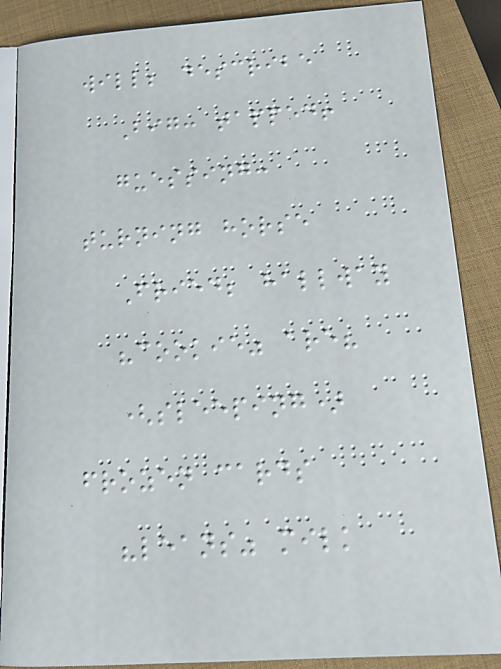will; describe
Big: tapped!
guessing:
turning horse
Fried; hallway
"cookie" are?
(sleeping)
frozen cards
"leans" milk
